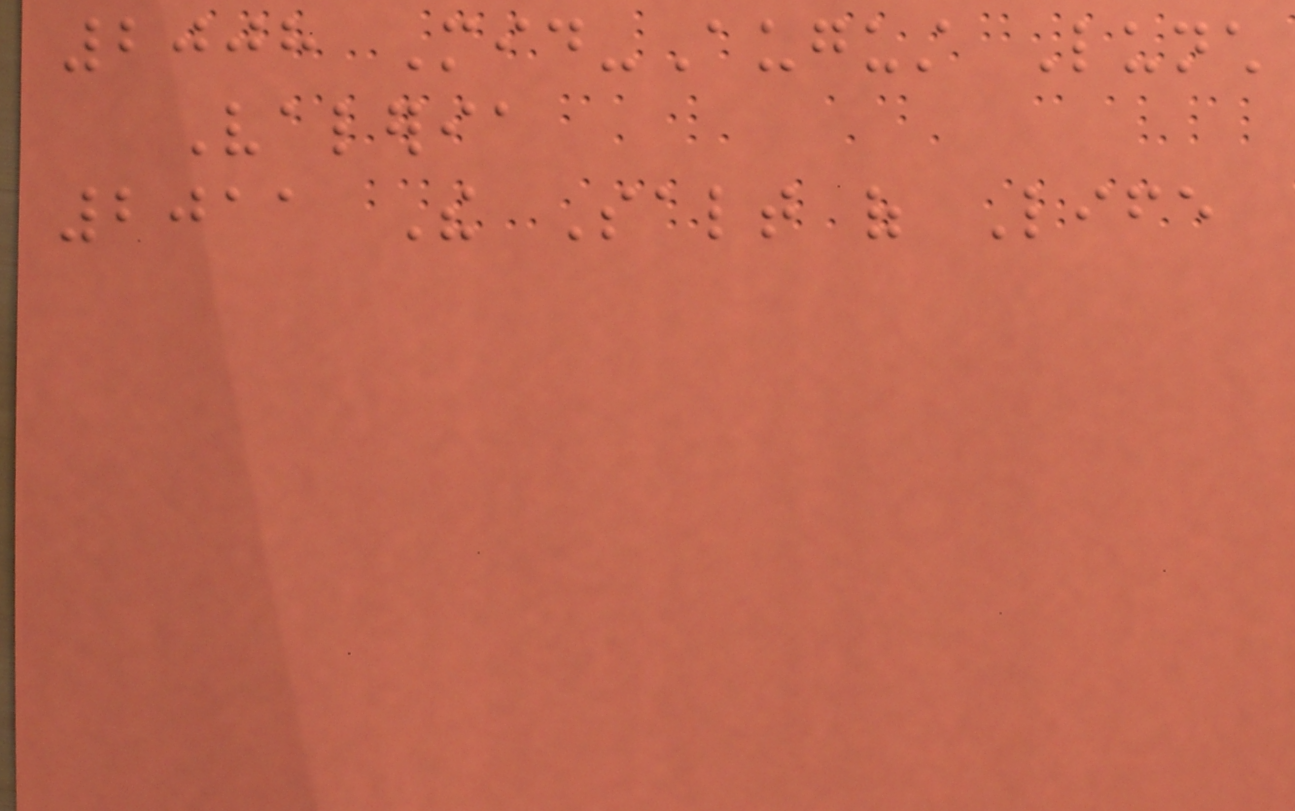2008 Mid-August Lunch
Valeria
2011 The Salt of Life
